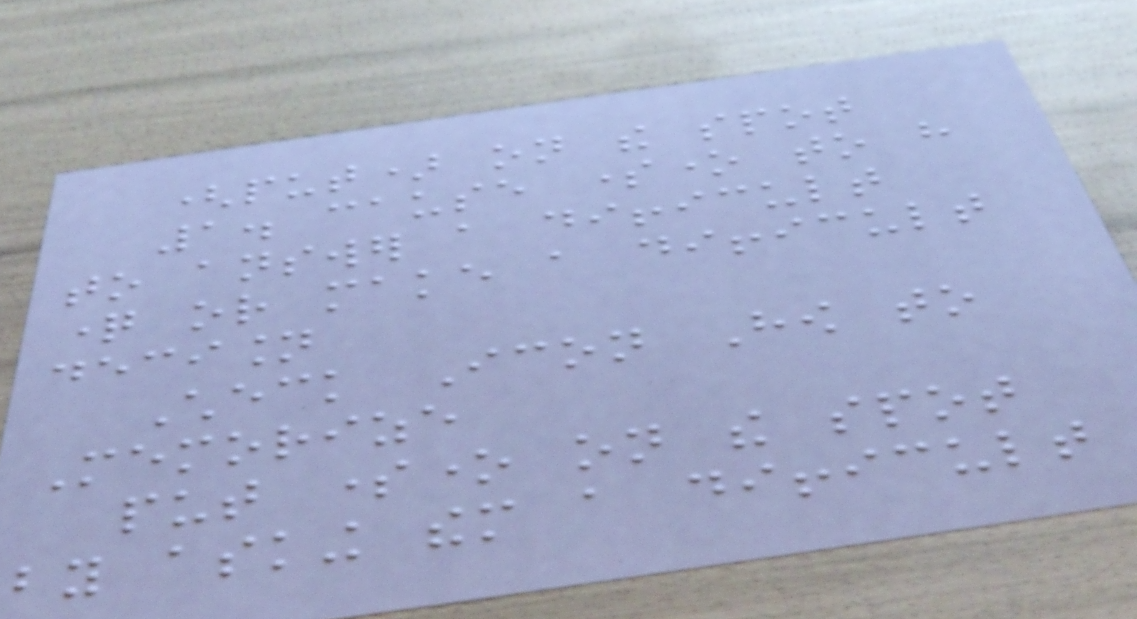(put) on the spot
1. cause someone to have
to answer a difficult
question or make a difficult
decision
Check Icon How to
Memorize
put someone on the spot
by asking them a difficult
